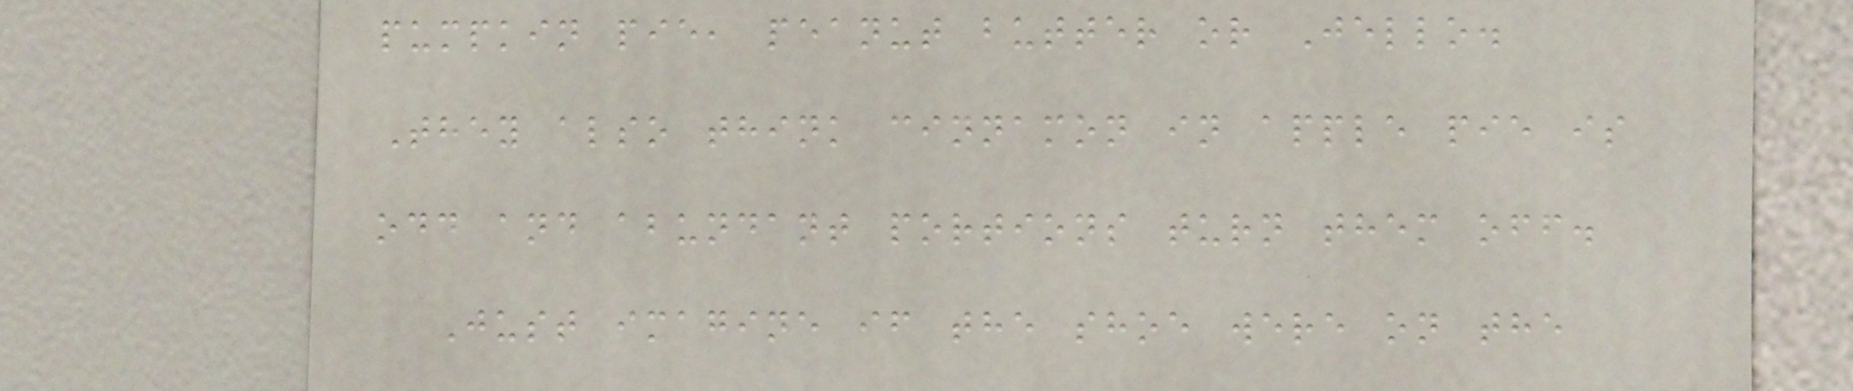pumpkin pie, peanut butter or Jello.
They also think cinnamon in apple pie is
odd and abundant portions turn them off.
Just imagine if the shoe were on the
